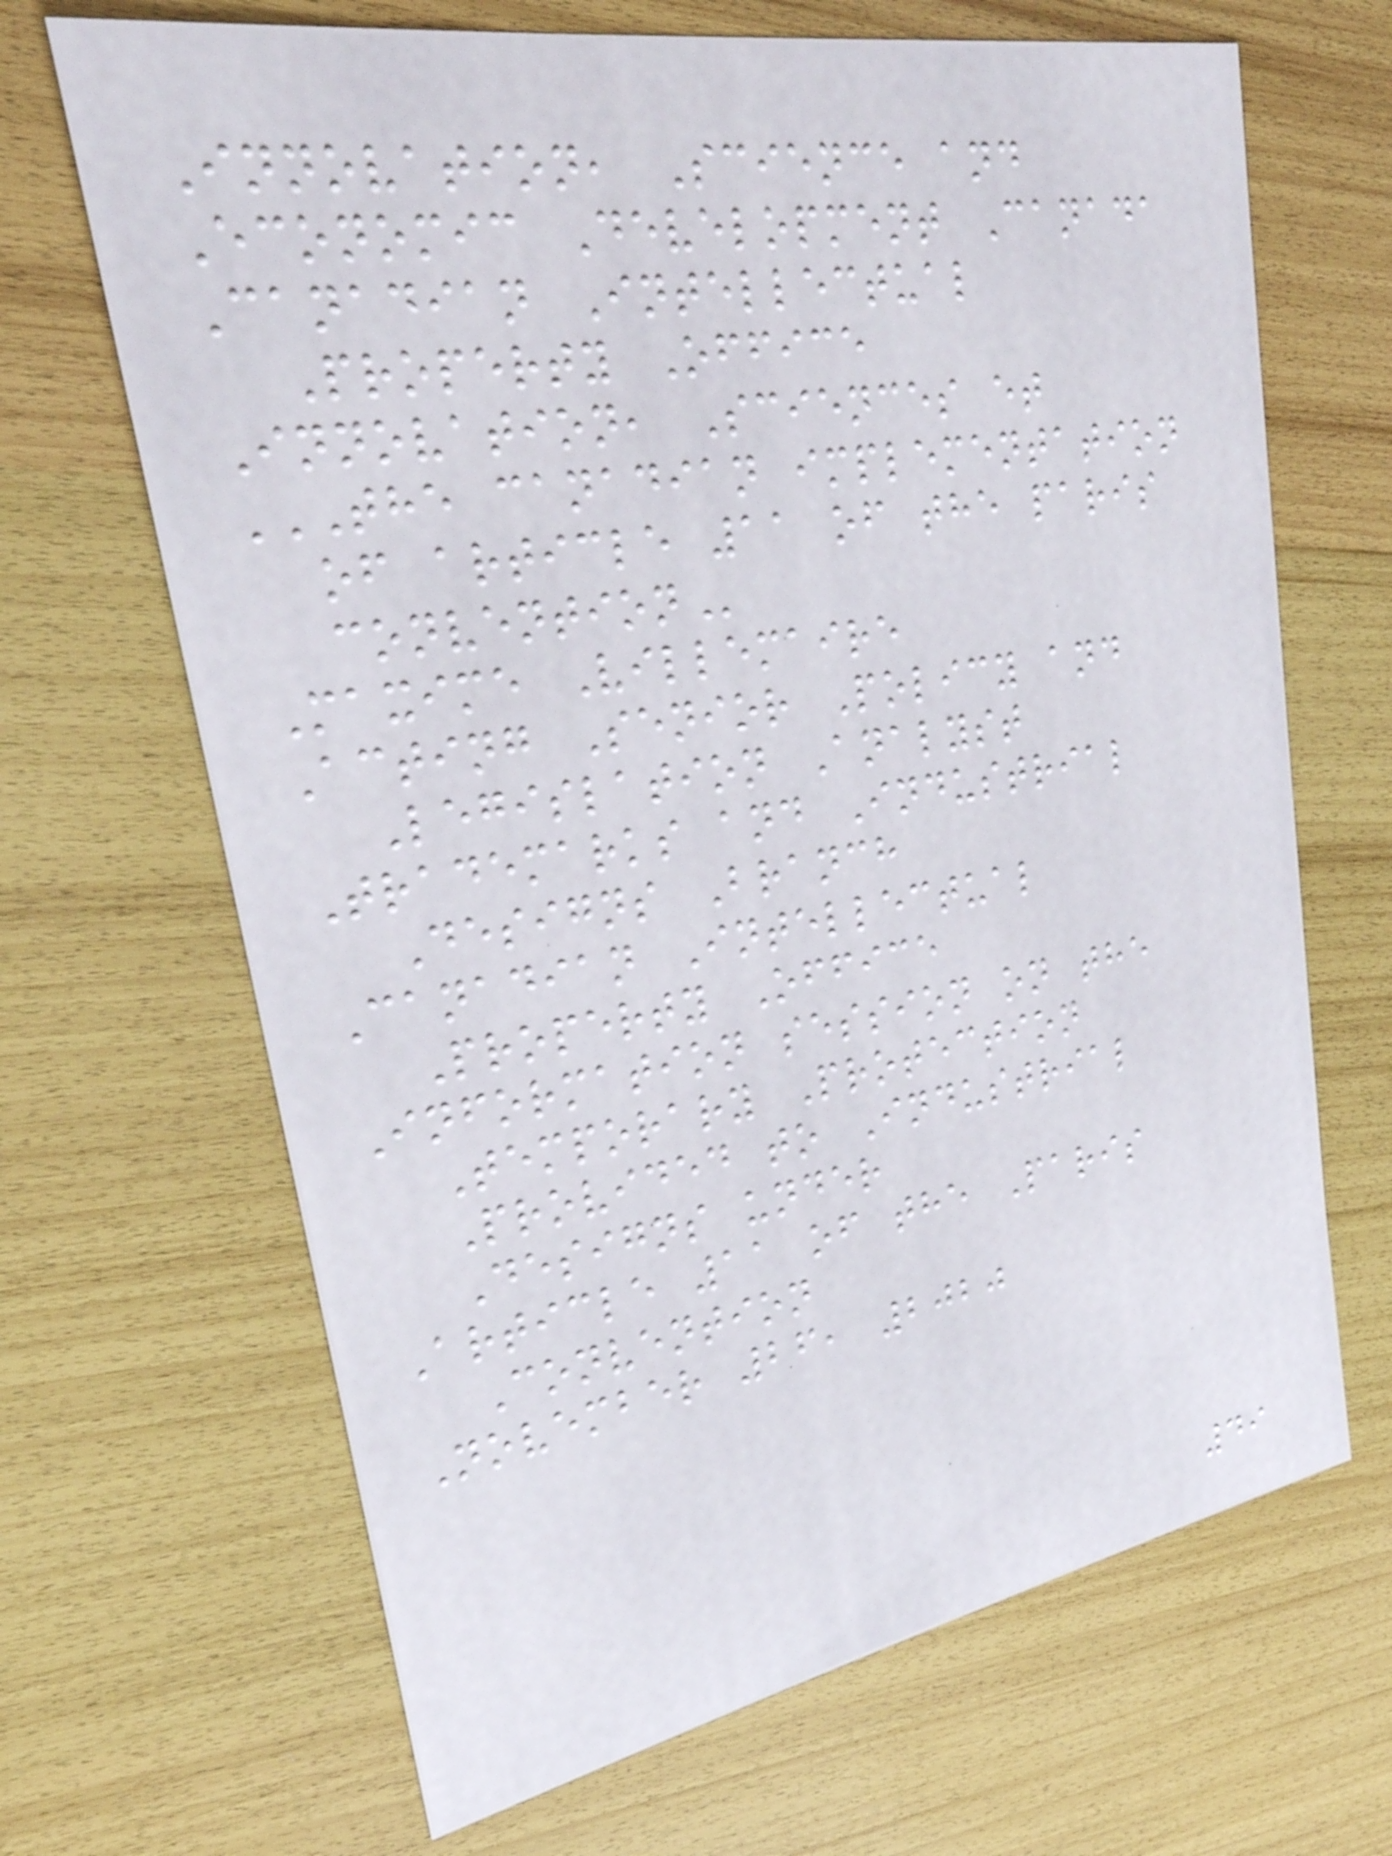Innovation, Science and
Economic Development Canada
Canadian Intellectual
Property Office
Innovation, Sciences et
THE CANADIAN IMPLEMENTATION
OF ARTICLE 11 OF THE PARIS
CONVENTION
Maxime Villemaire
Acting Senior Policy and
Legislation Analyst
Trademarks and Industrial
Designs Branch
Canadian Intellectual
Property Office
Information session on the
Temporary Protection
Provided to Industrial
Designs under
Article 11 of the Paris
Convention
November 26, 2020
49
